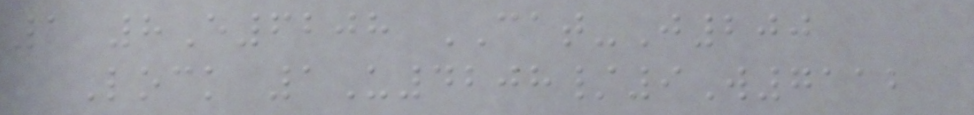1 8E6208 CAT-J200
Lock 1U4208/9W7112
